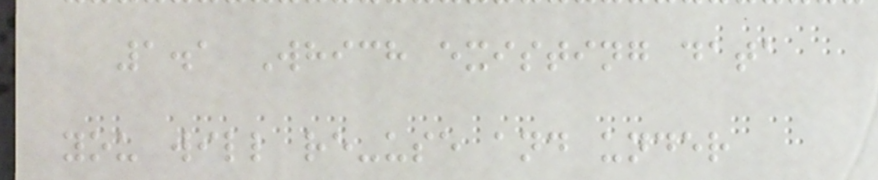1.1 Which existing data
you will re-use and under
